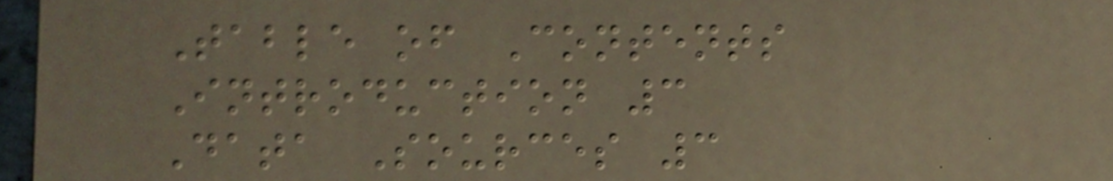Table of Contents
Introduction 3
Data Sources 3
